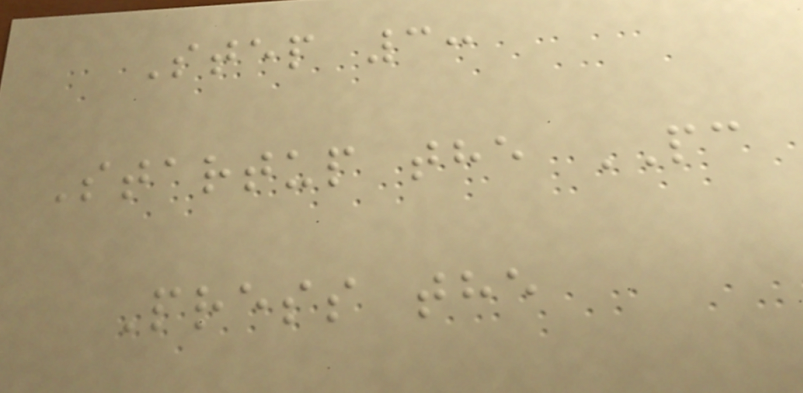Step 3:
Startup the PC
Press the
